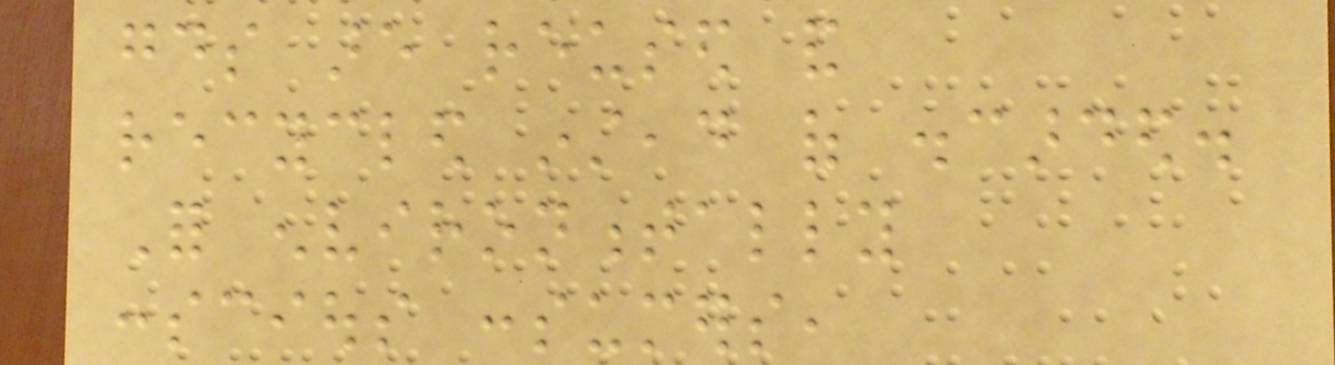goods are reused and
recycled instead of discarded.
For environmentally
conscious consumers,
